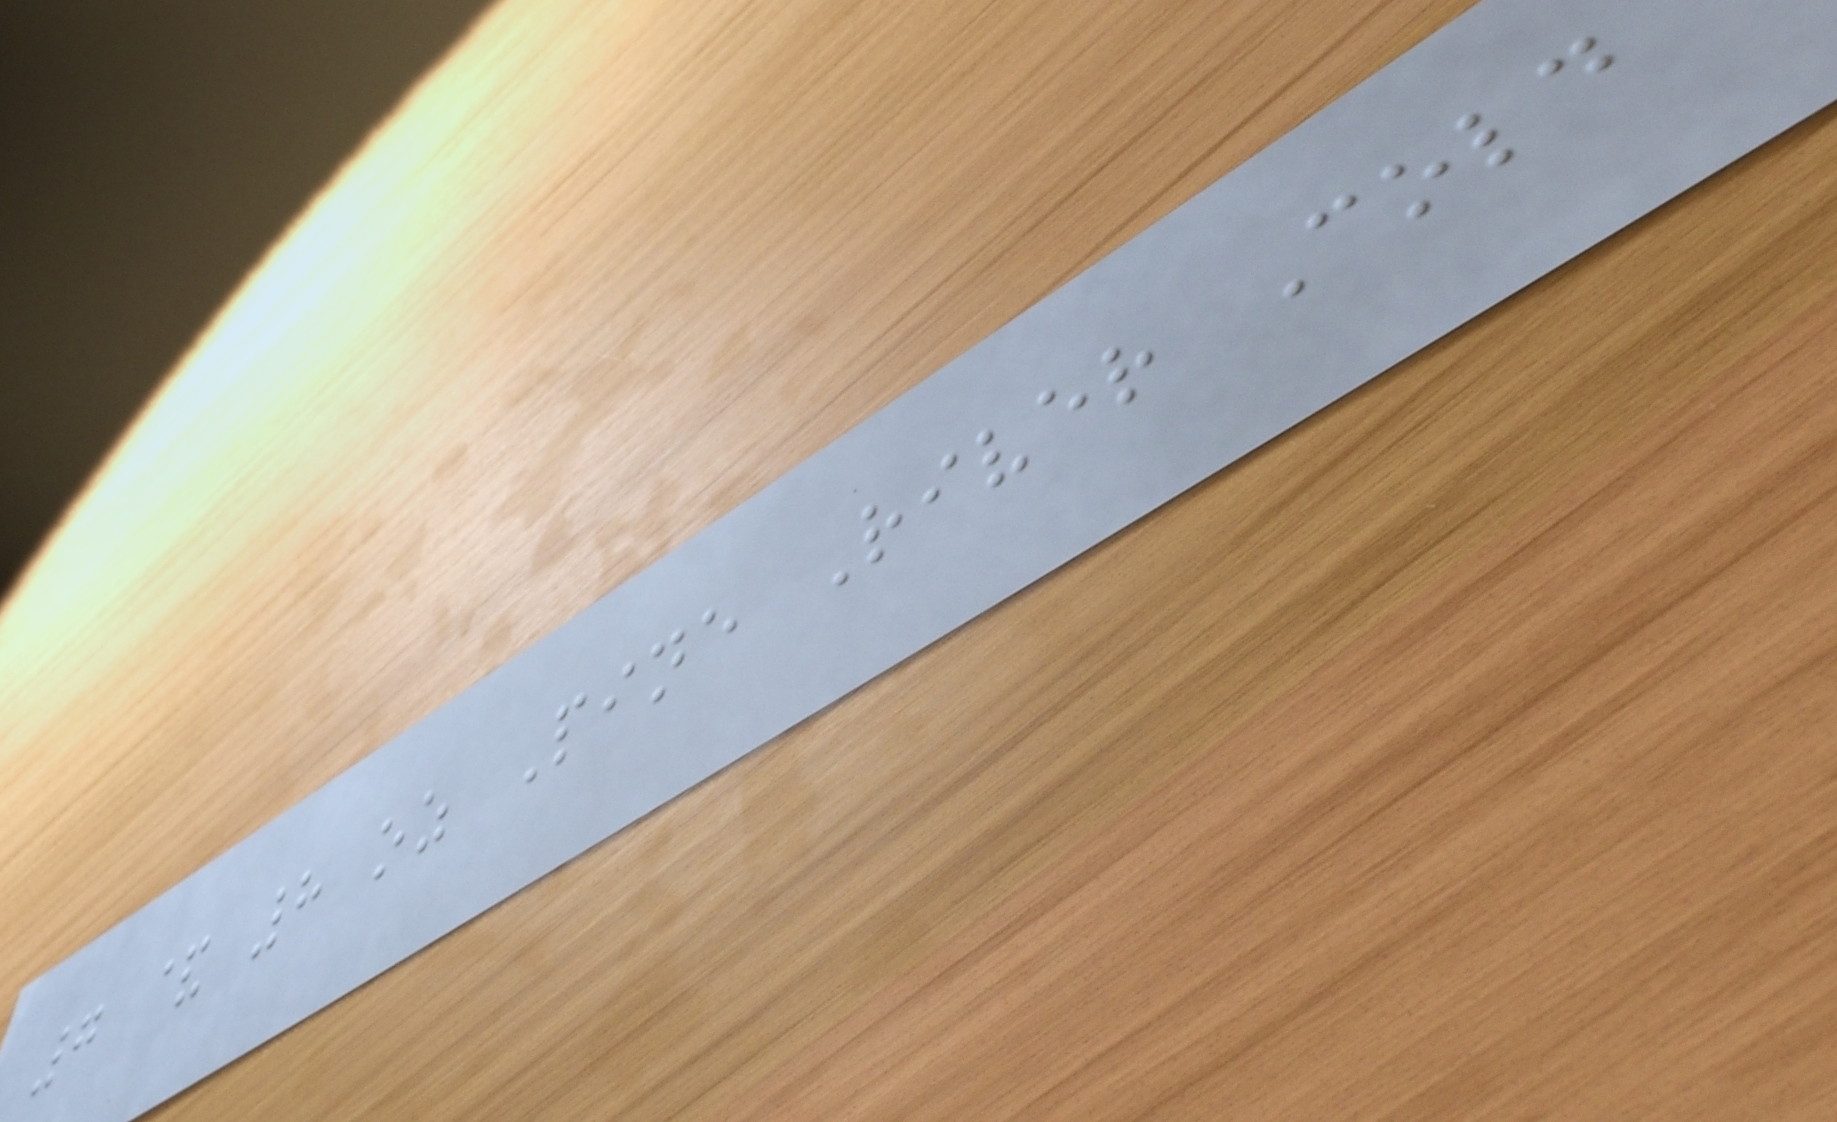7 & 8 oz Pine River Cold
